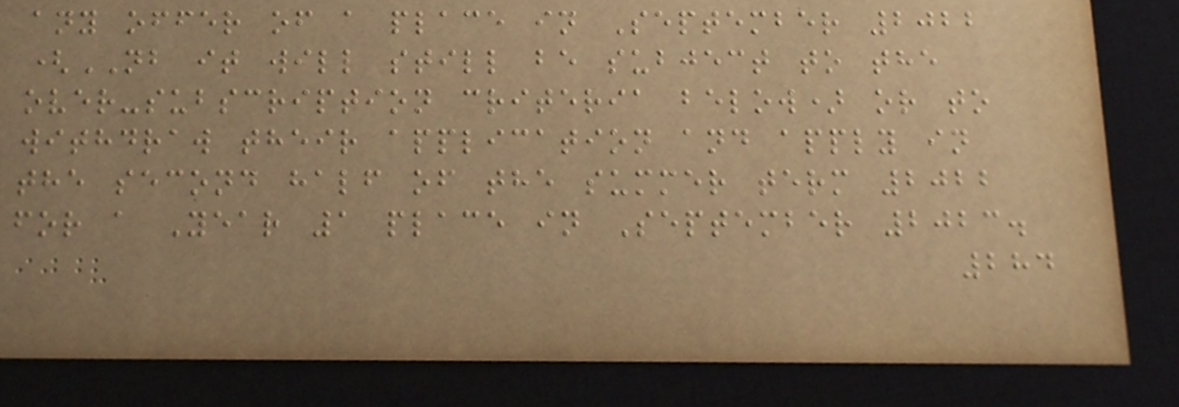any offer of a place in September 2022
(NB it will still be subject to the
over-subscription criteria below) or to
withdraw their application and apply in
the second half of the summer term 2022
for a Year 1 place in September 2023.
284
